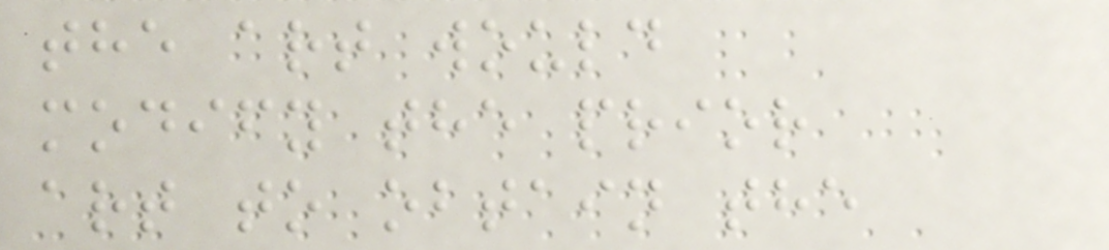the art would
modify the prior
art to obtain the
